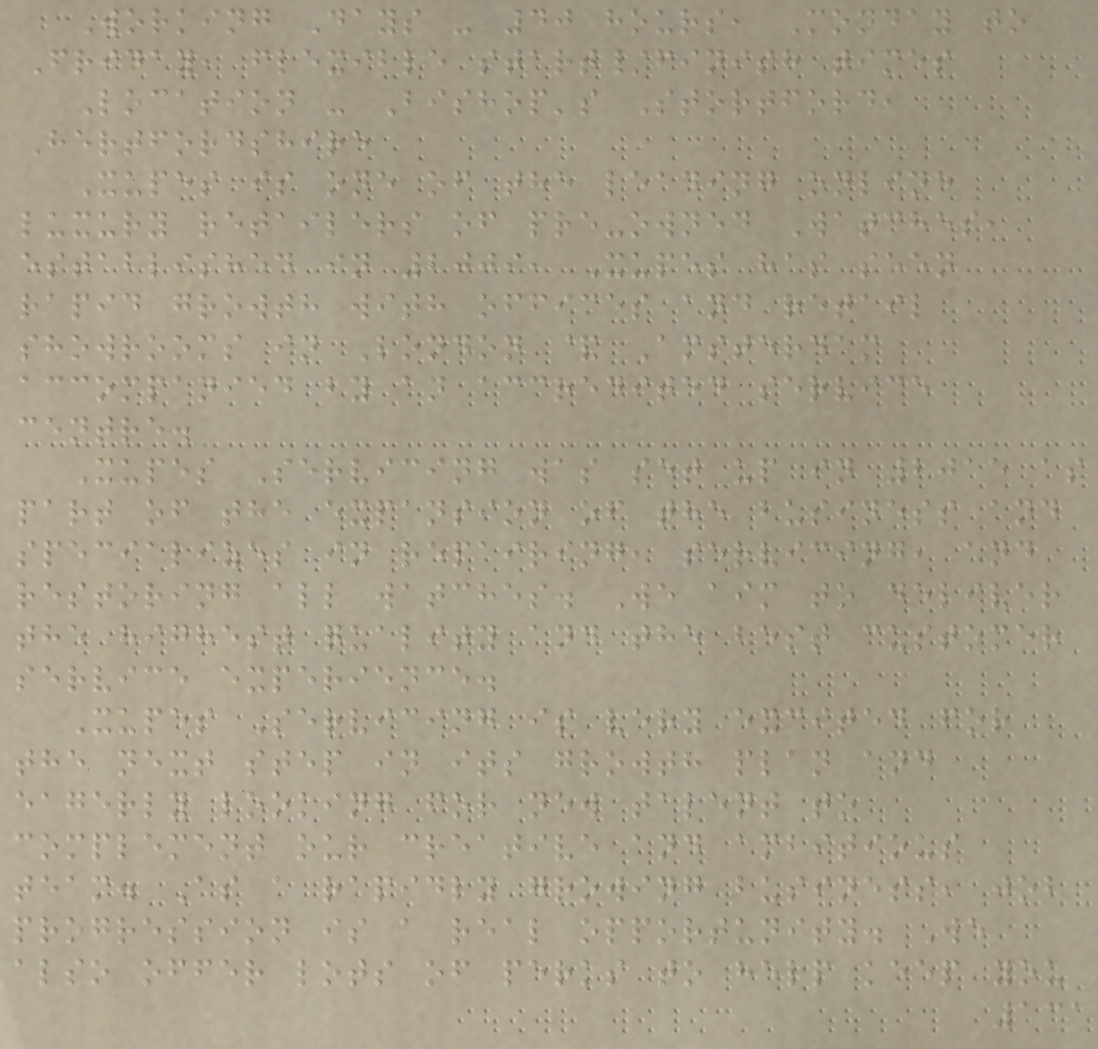Working Days - 40 hours, Monday to
Friday, flexible start/finish times
Location - Bishop's Stortford,
Hertfordshire
Xupes is one of the leading online
luxury retailers of pre-owned Watches,
established in 2009, Xupes has seen
rapid growth with offices and retail
showrooms in London & Amsterdam
accompanied by an accredited service
centre.
Xupes Servicing was set up in 2015 as
part of the expansion of the business and
specializes in repairing, servicing, and
restoring all watches. We aim to deliver
the highest quality and the best customer
service experience.
Xupes Servicing is very excited for
the next step in its growth plan and
eagerly looking for new talent to
complement our creative and ambitious
team. As a rapidly growing business, job
progression is a real opportunity. We
also offer lots of perks to help keep you
131
